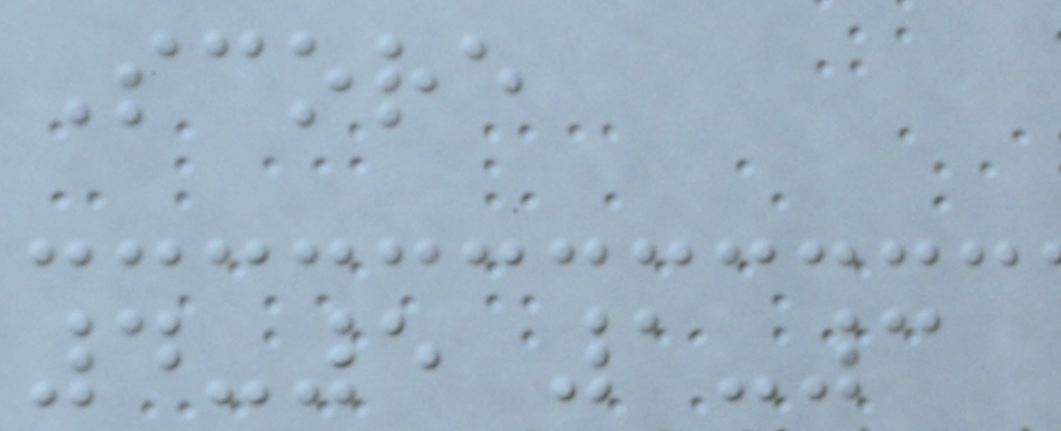Score
4-5 1-3
